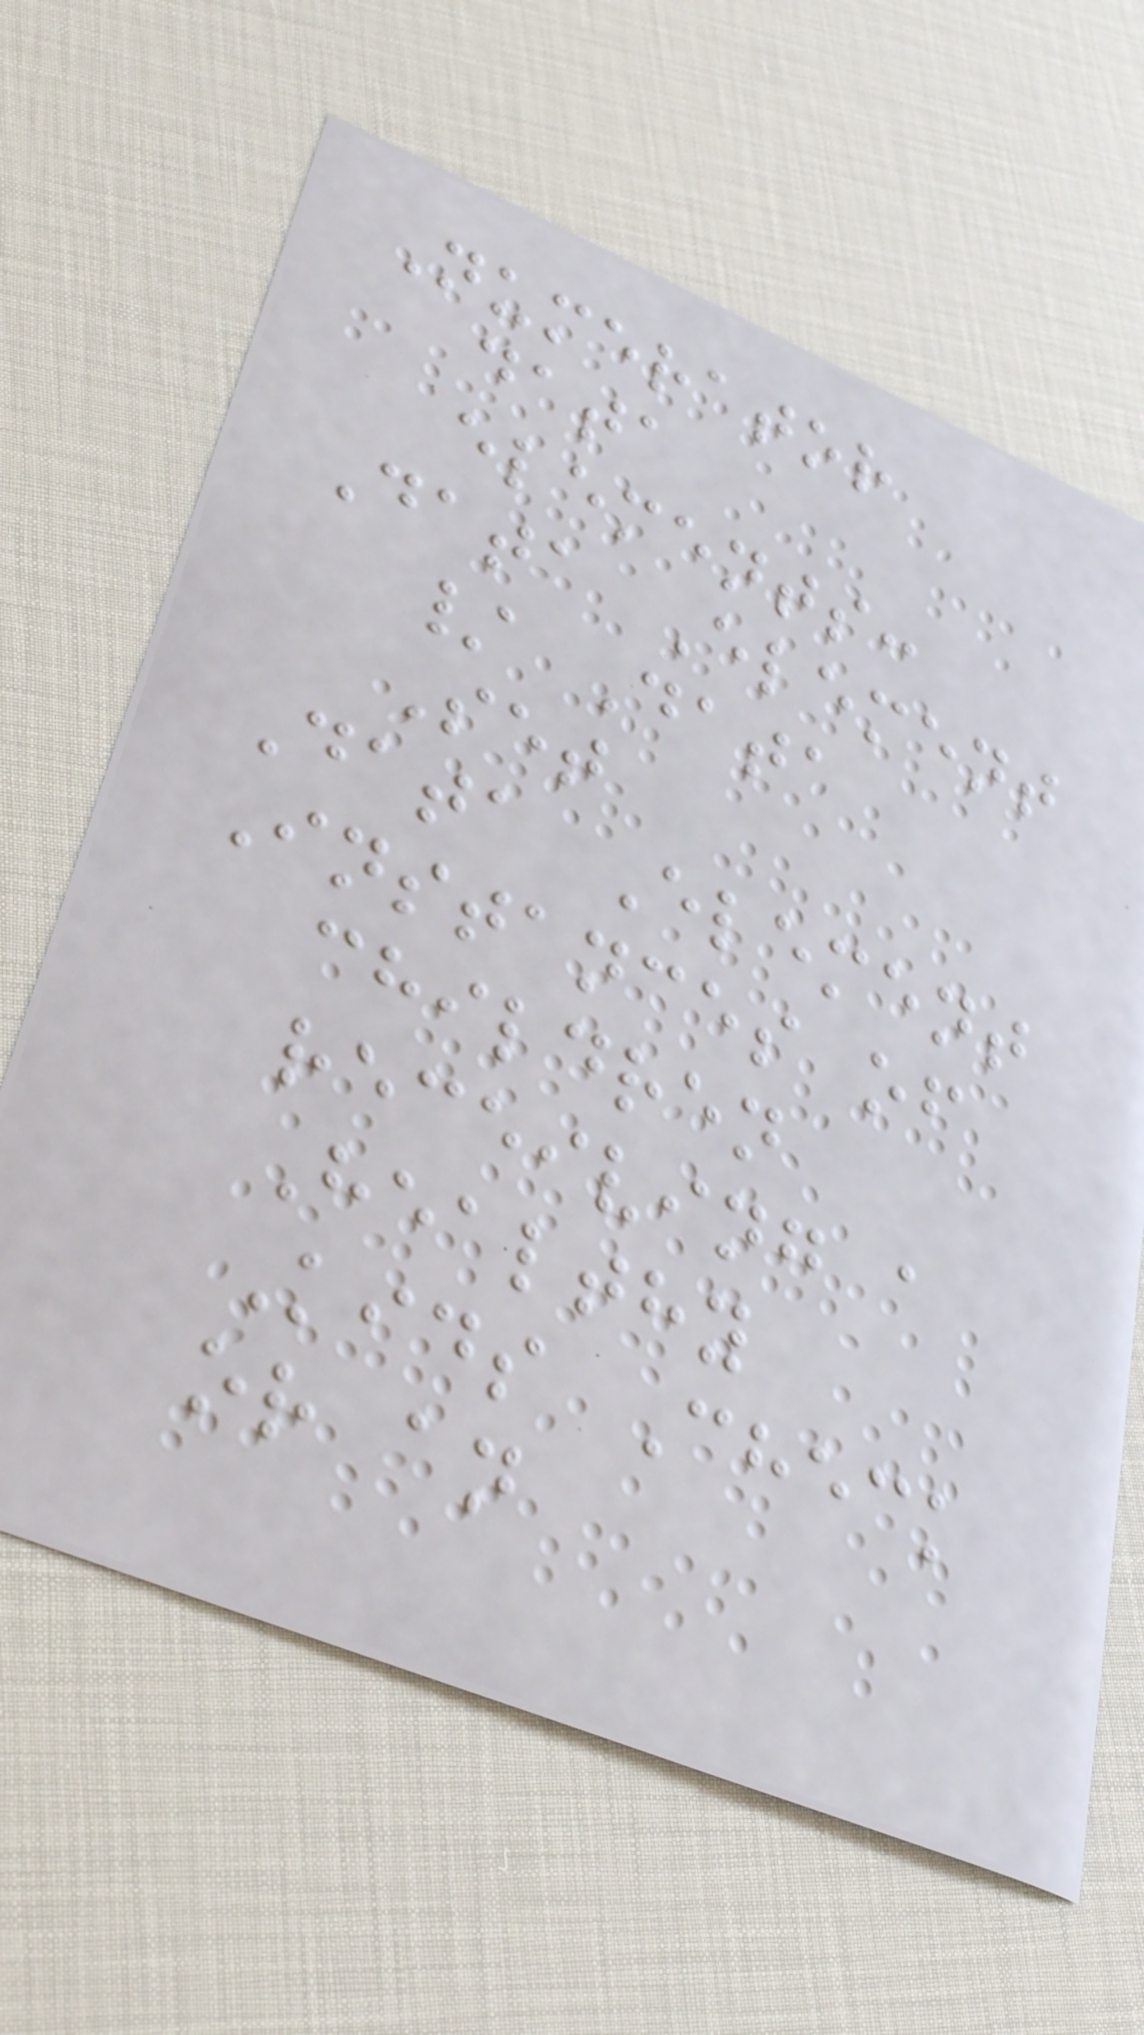Numerator
data
elements:
Data Element
/ Data
Set
Data Element
Instances of
children
receiving a
Healthy
Kids Check
or an
